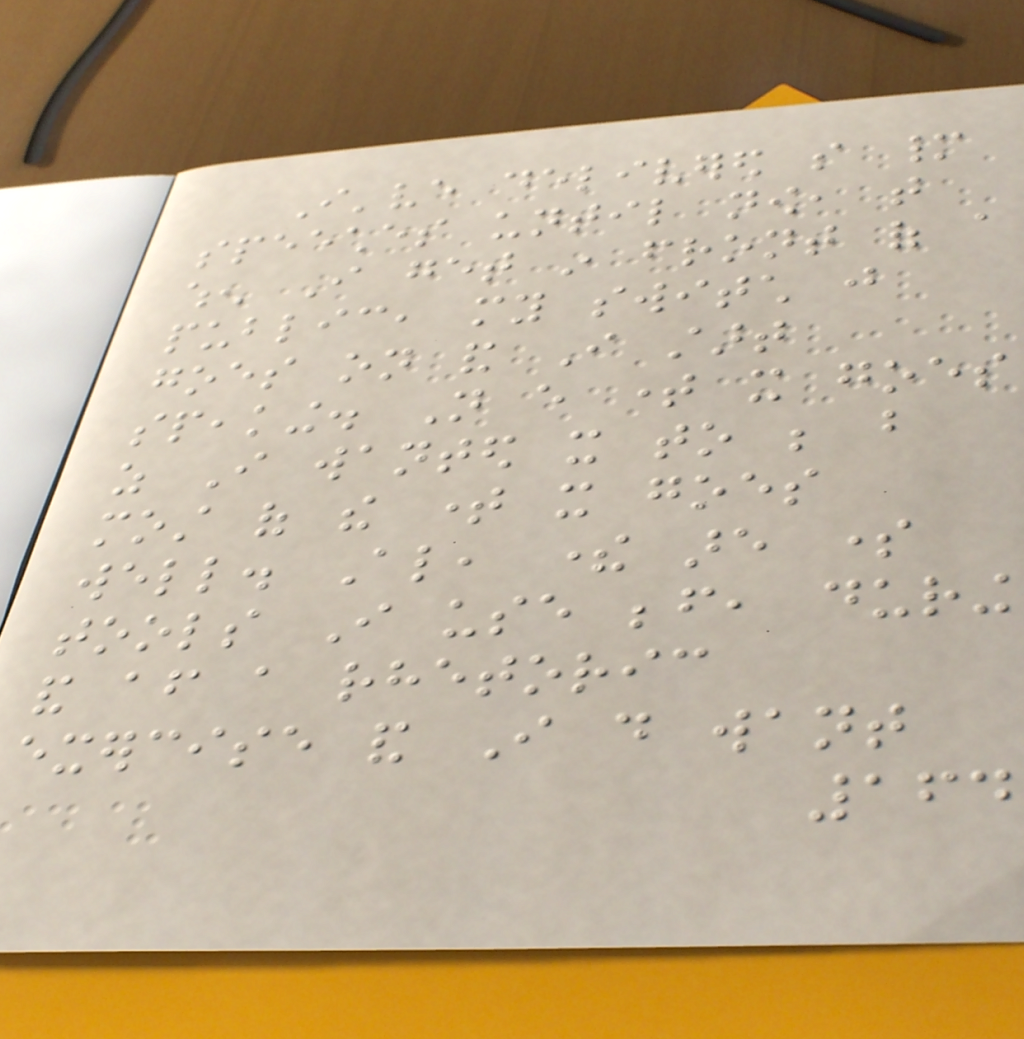I've delivered so many
speeches until now, that
when I get in front of a
public, my switch just
goes on and I start
speaking. Not every time it goes
as I wanted it to be but
most of the time it goes
well. Also, there are some
tools I use before, during
and after a rhetoric
exercise and I do want
164
